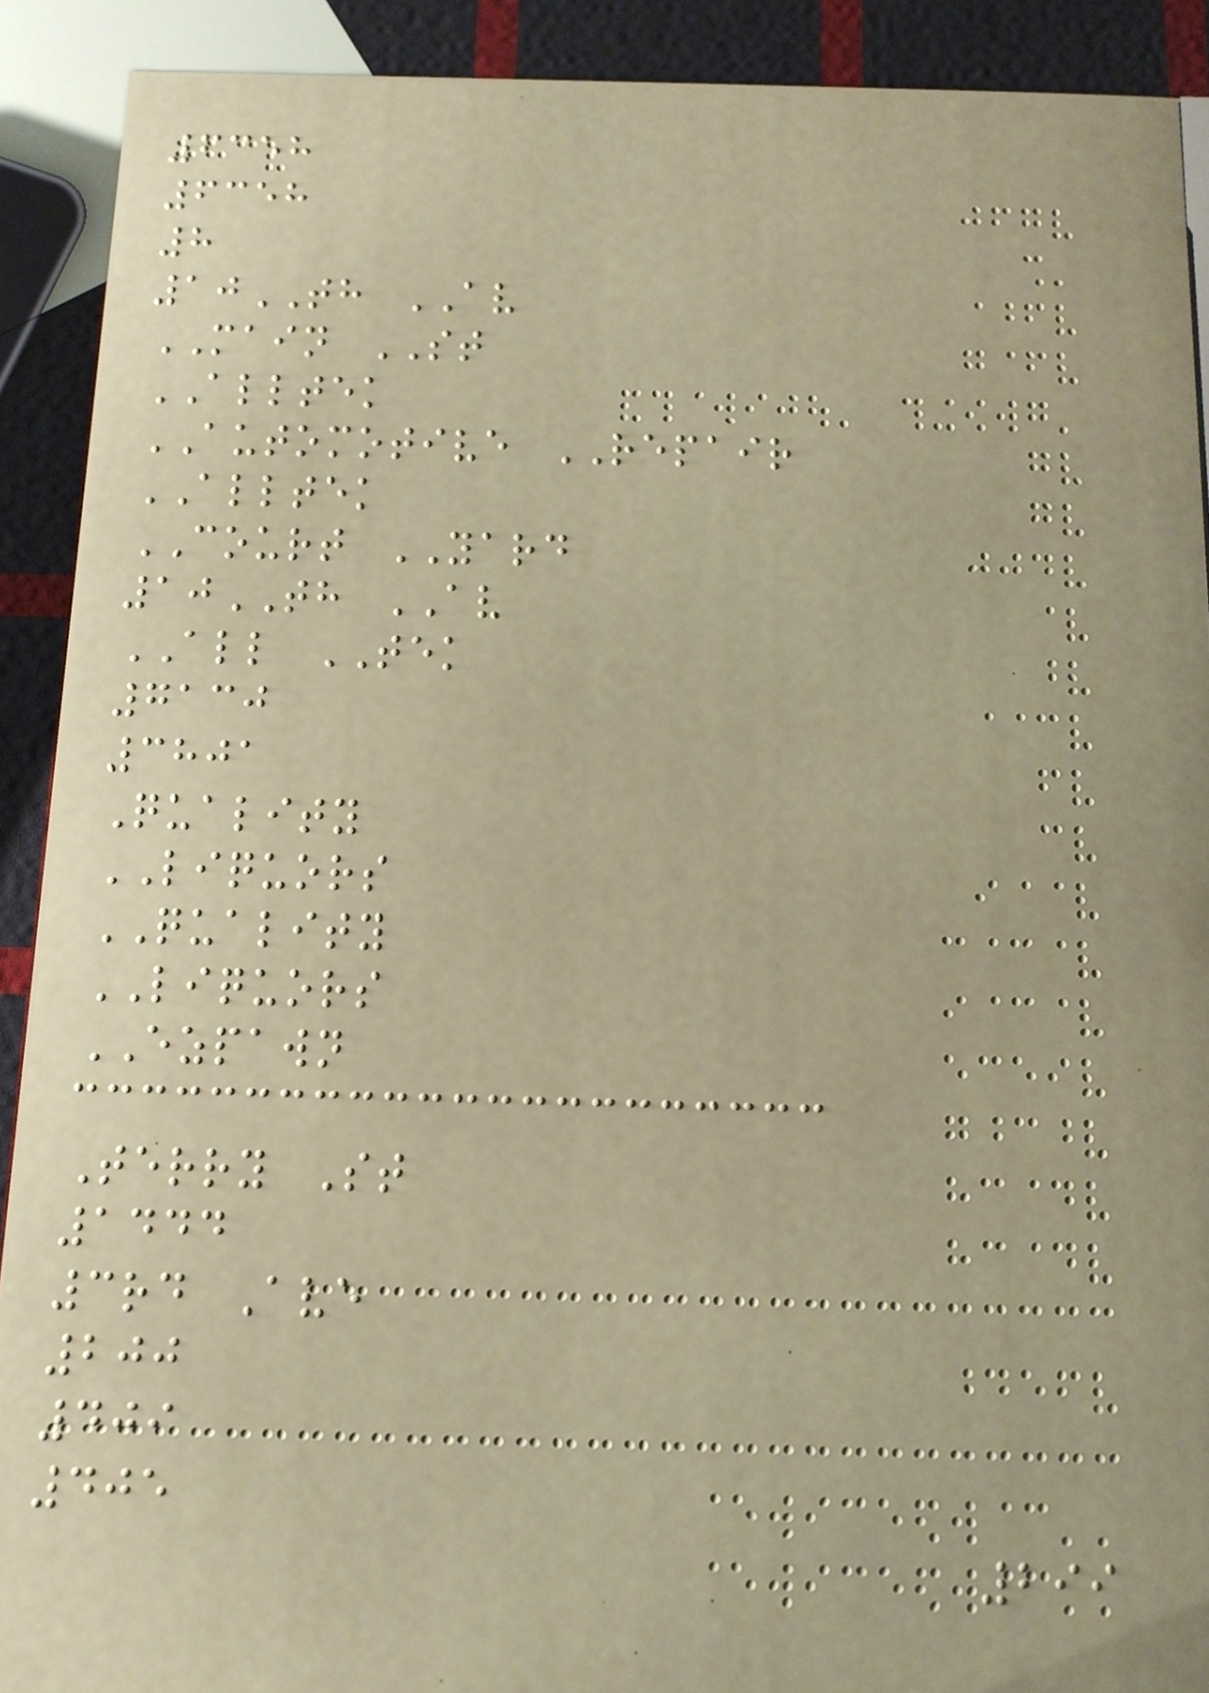6358
6358
8
10TH AV
MAIN ST
ALLTEK
AUTOMOTIVE REPAIR
ALLTEK
COURT YARD
10TH AV
ALL TEK
7130
3801
Quality
LIQUORS
QUALITY
LIQUORS
EZPAWN
Terry St
1444
3rd Ave
200
409
405
299
